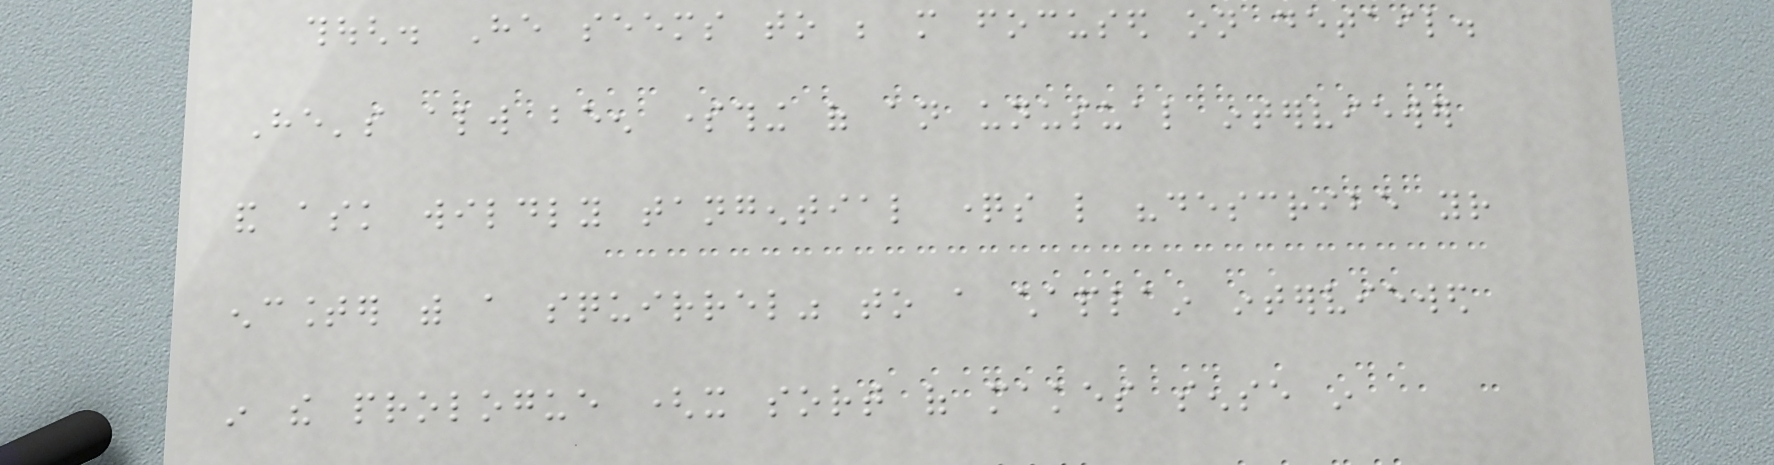though. He seems to be more focused on detail.
He's always been something of an unusual interviewer
and ask wildly tangential questions like "describe your
encounter with a squirrel" to a chaplain interviewed
in the prologue (it sort of makes sense in
